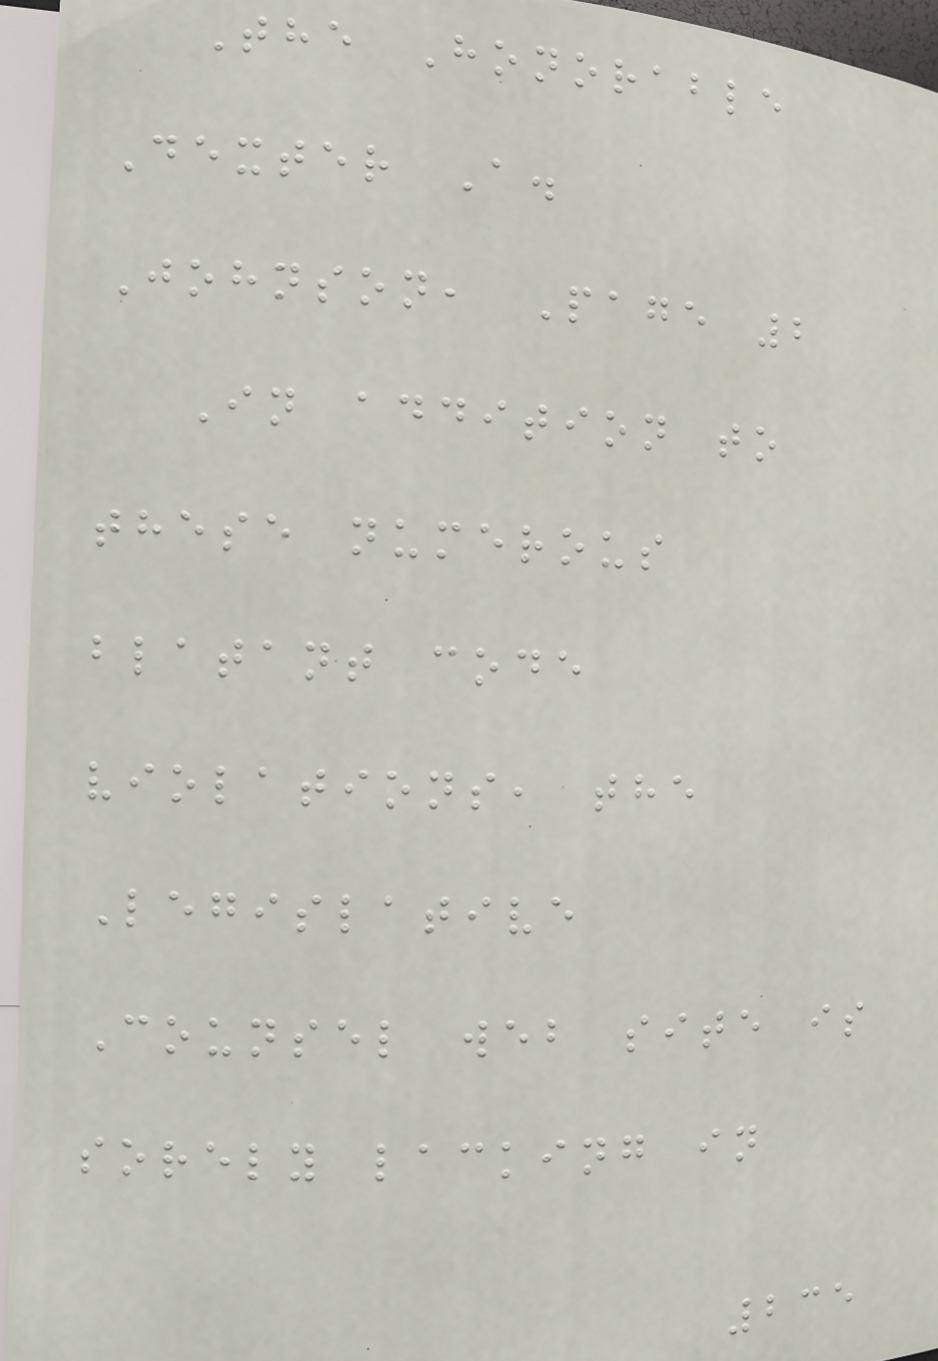The Honorable
Dexter A.
Johnson, Page 2
In addition to
these numerous
blatant code
violations, the
Legislative
Counsel web site is
sorely lacking in
235
